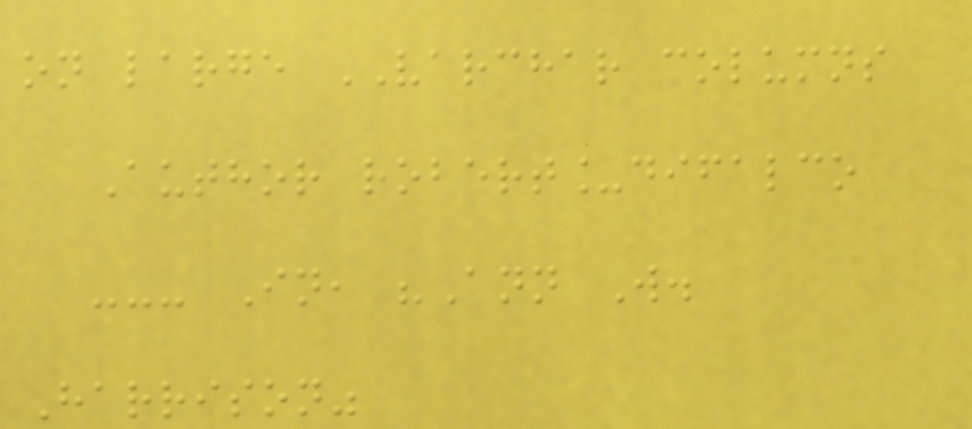on large VARCHAR columns
Author robert_difalco
--- In, "Ann W.
Harrison"
